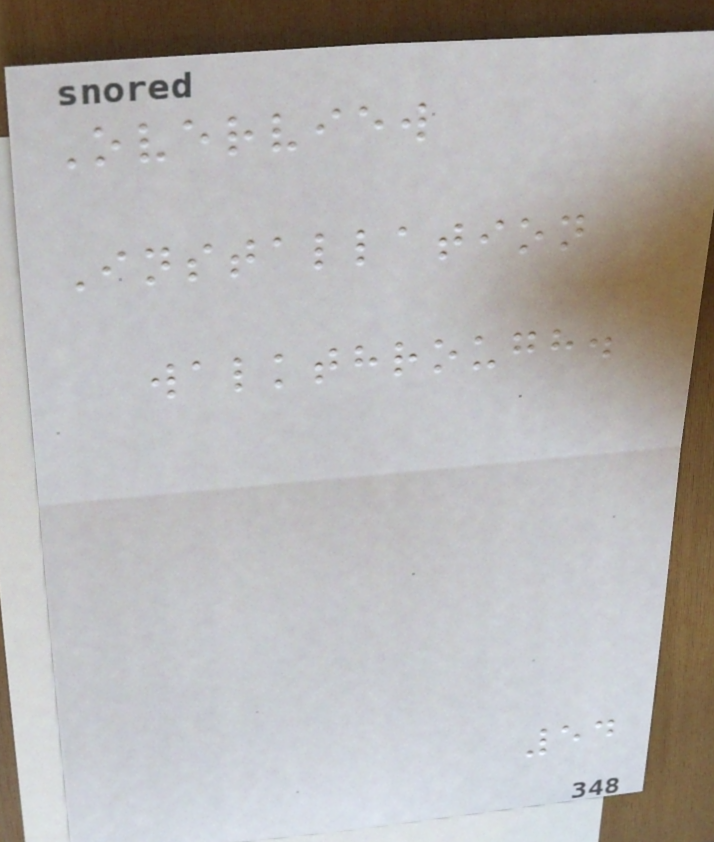Overview
Installation
walkthrough.
54
